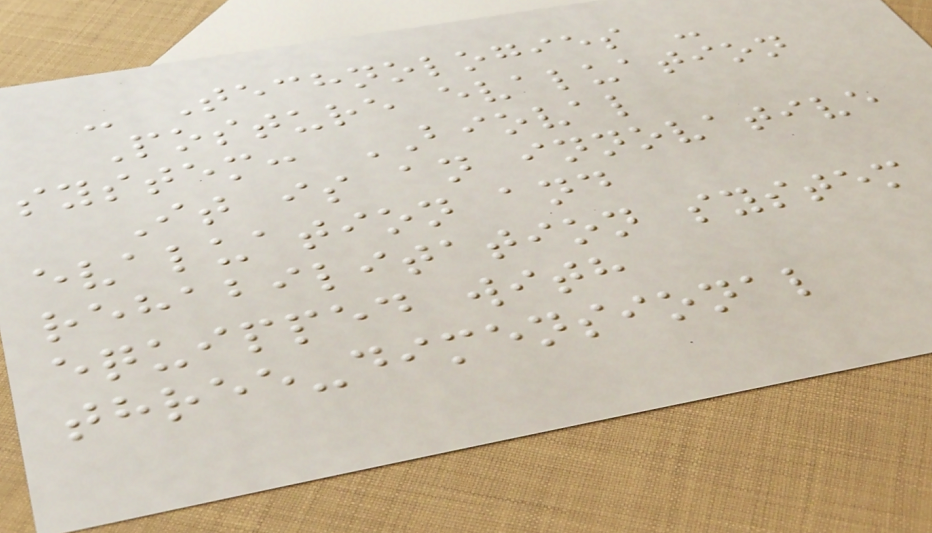- Technologies -
Posture evaluation
system: BIOVAL
It is an innovative
evaluation and
rehabilitation system
equipped with
three-dimensional
